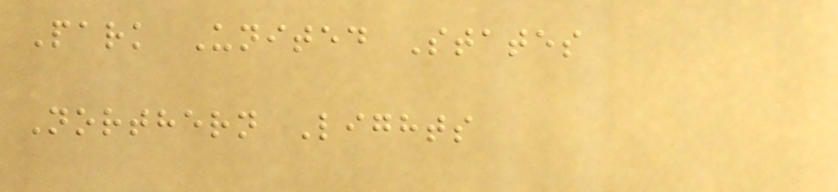Park United States
Northern Lights
